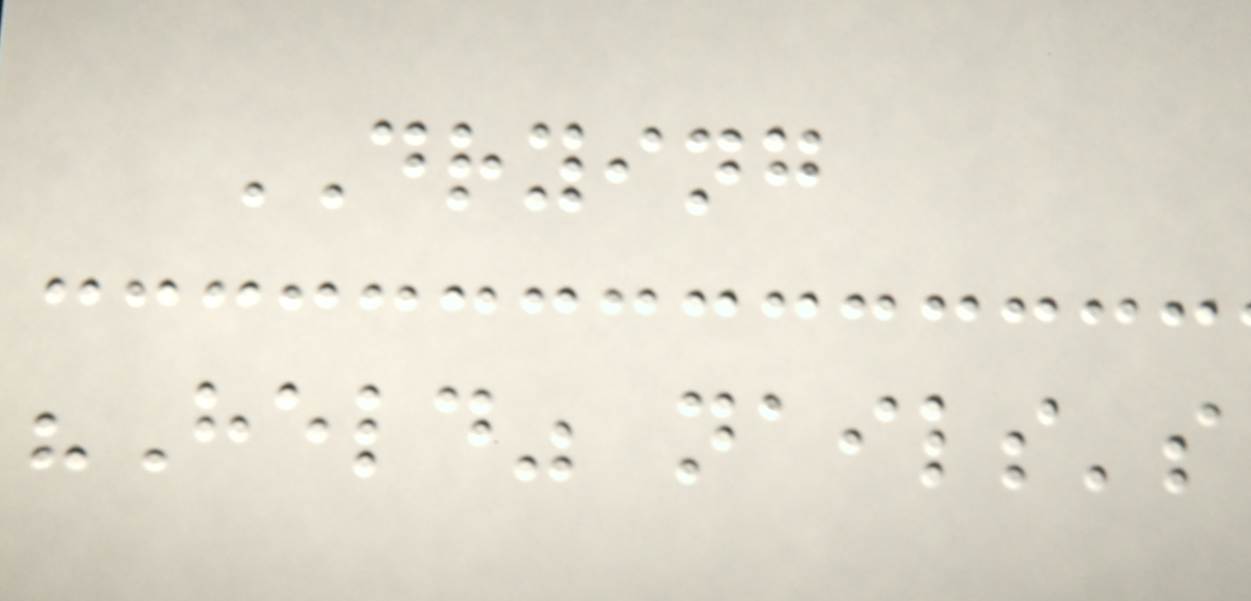DRYING
"Held" nails's
